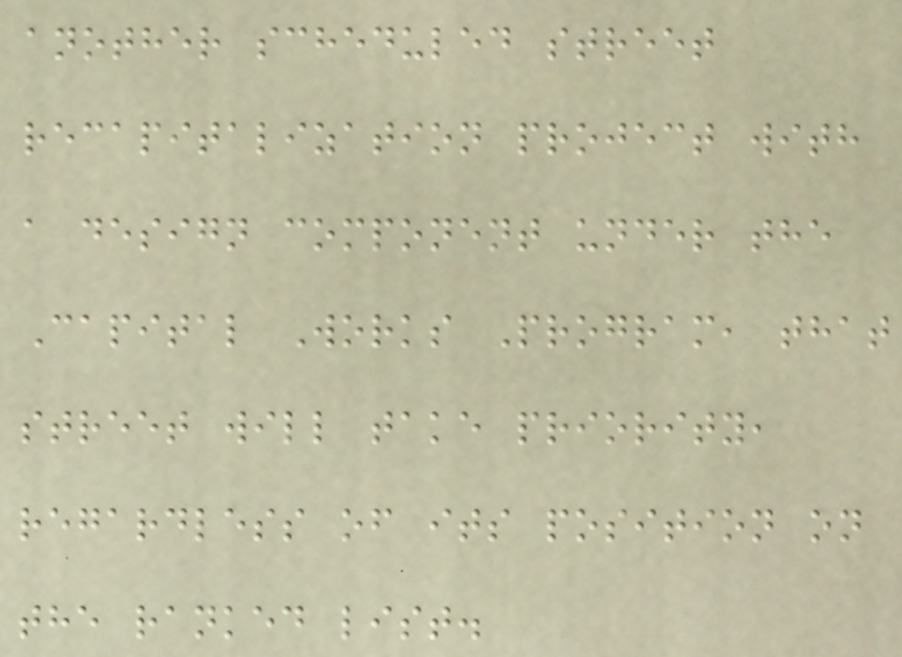another scheduled street
recapitalization project with
a design component under the
Capital Works Program, that
street will take priority,
regardless of its position on
the ranked list.
